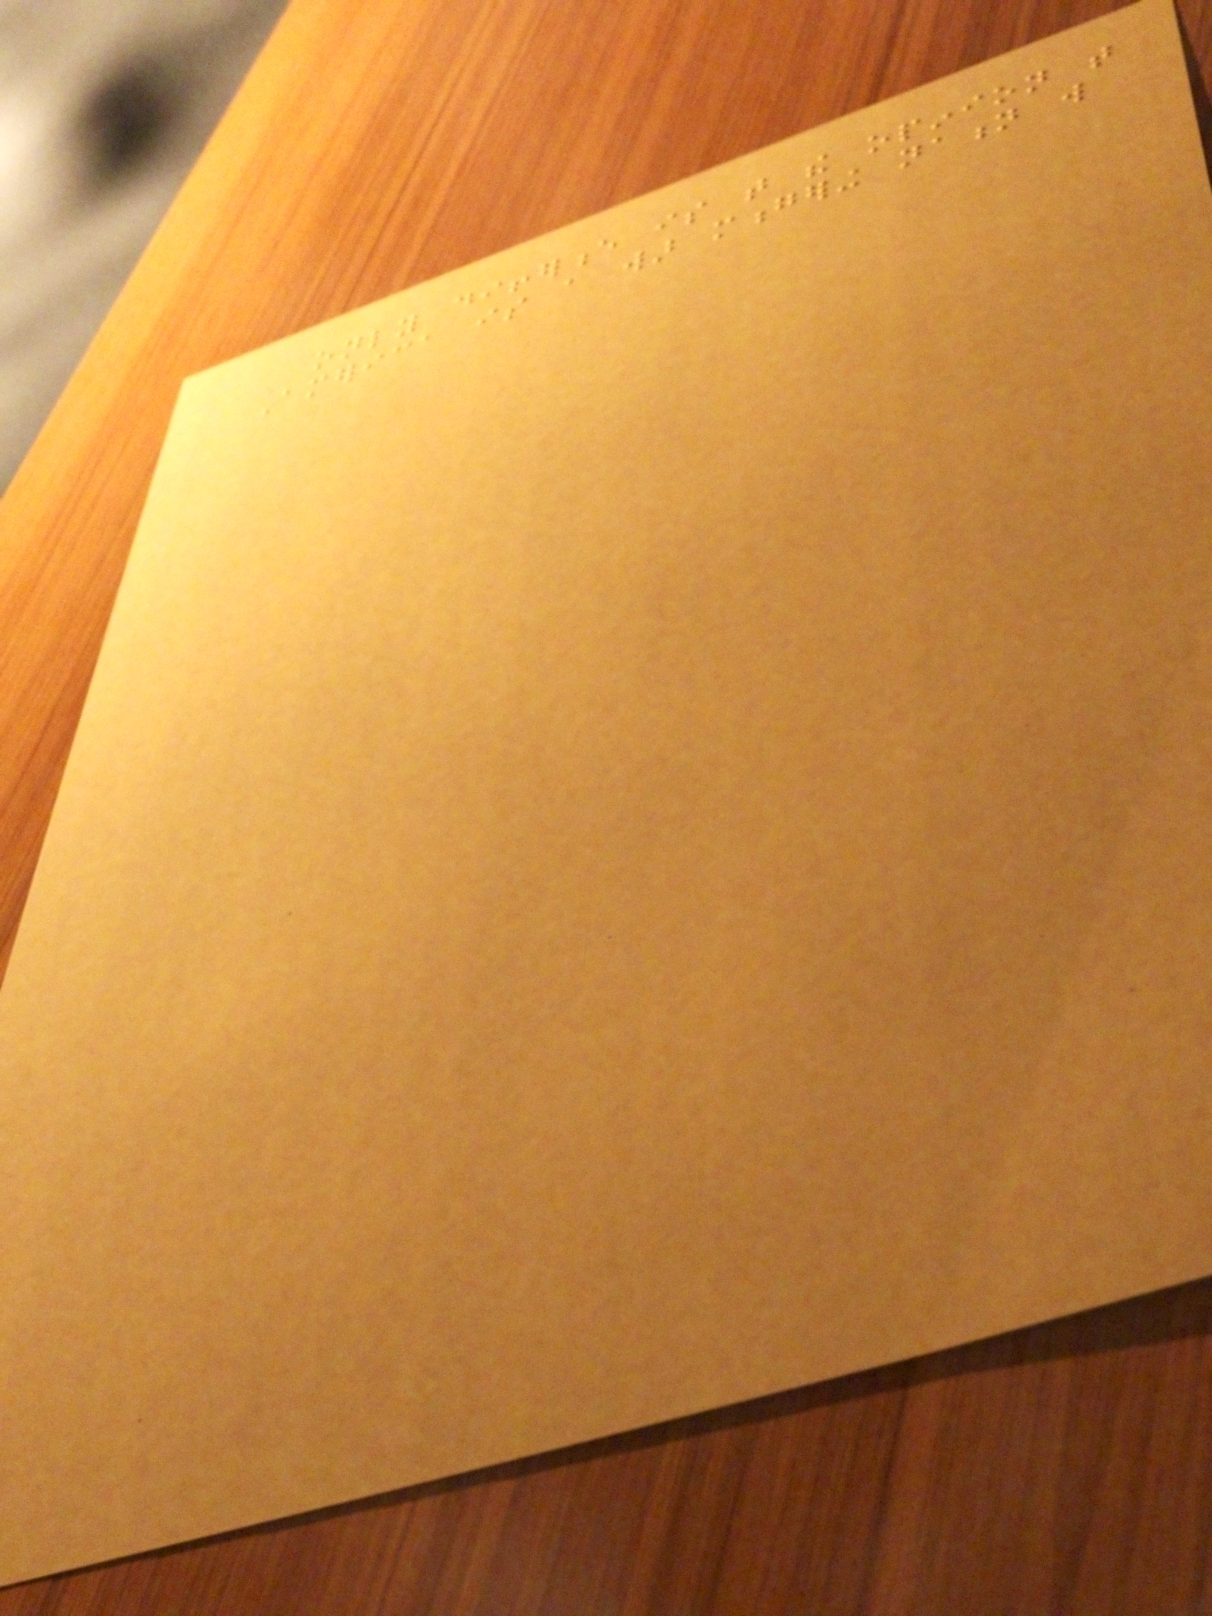only difference is that the opinion that
America is a war mongering nation will
